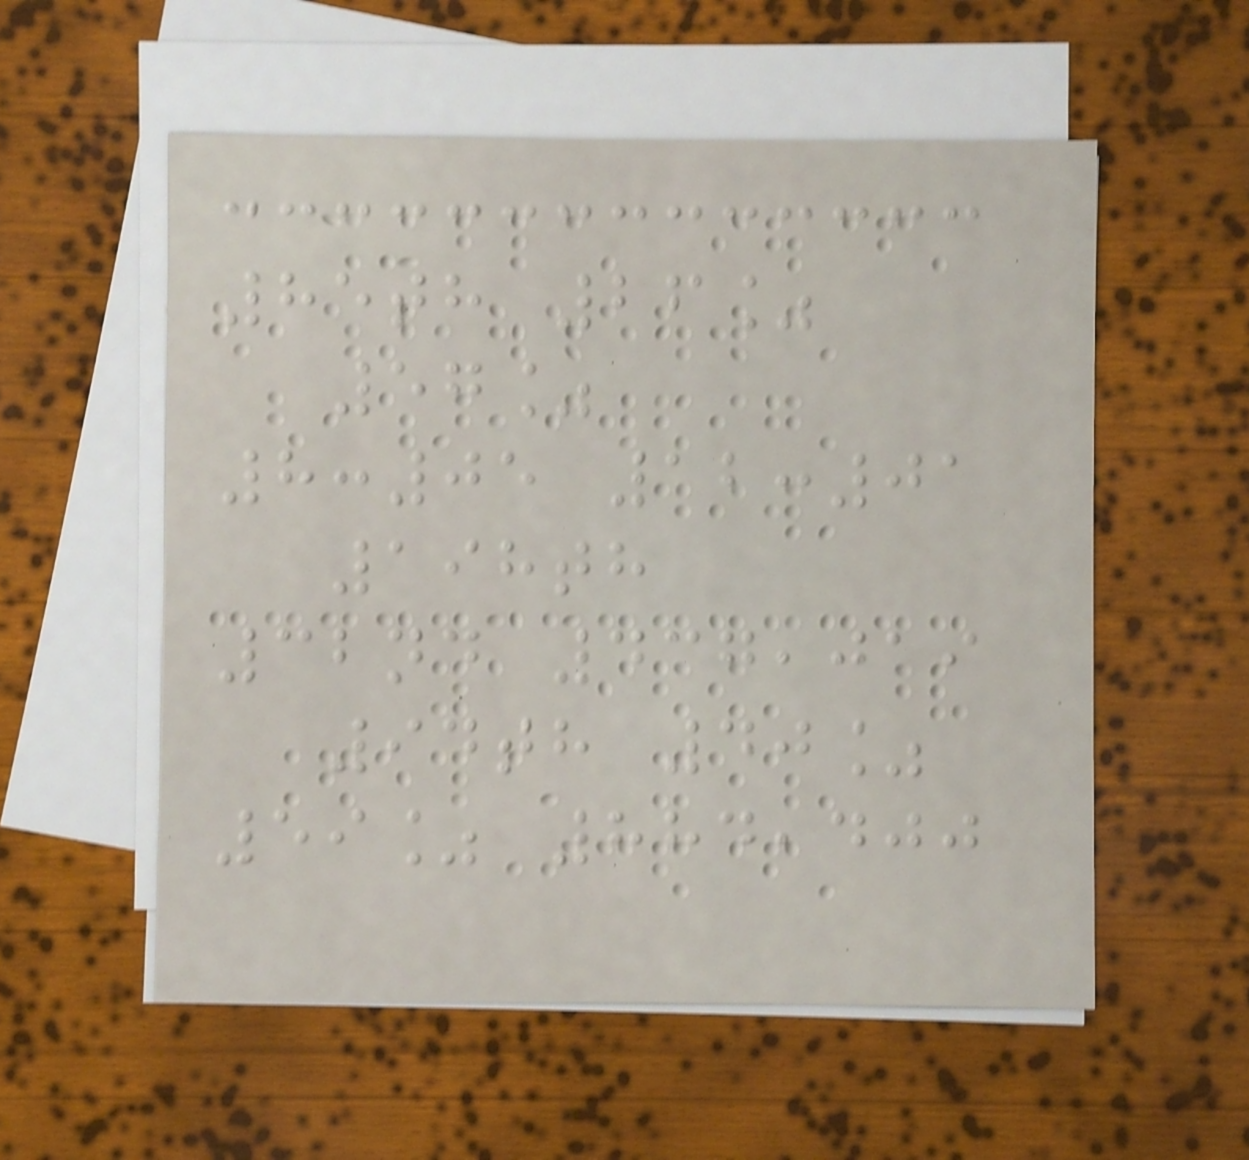85th 26%
57%
8:05 12:01
198th
32nd 437,019
94th 40%
59% 884,400
